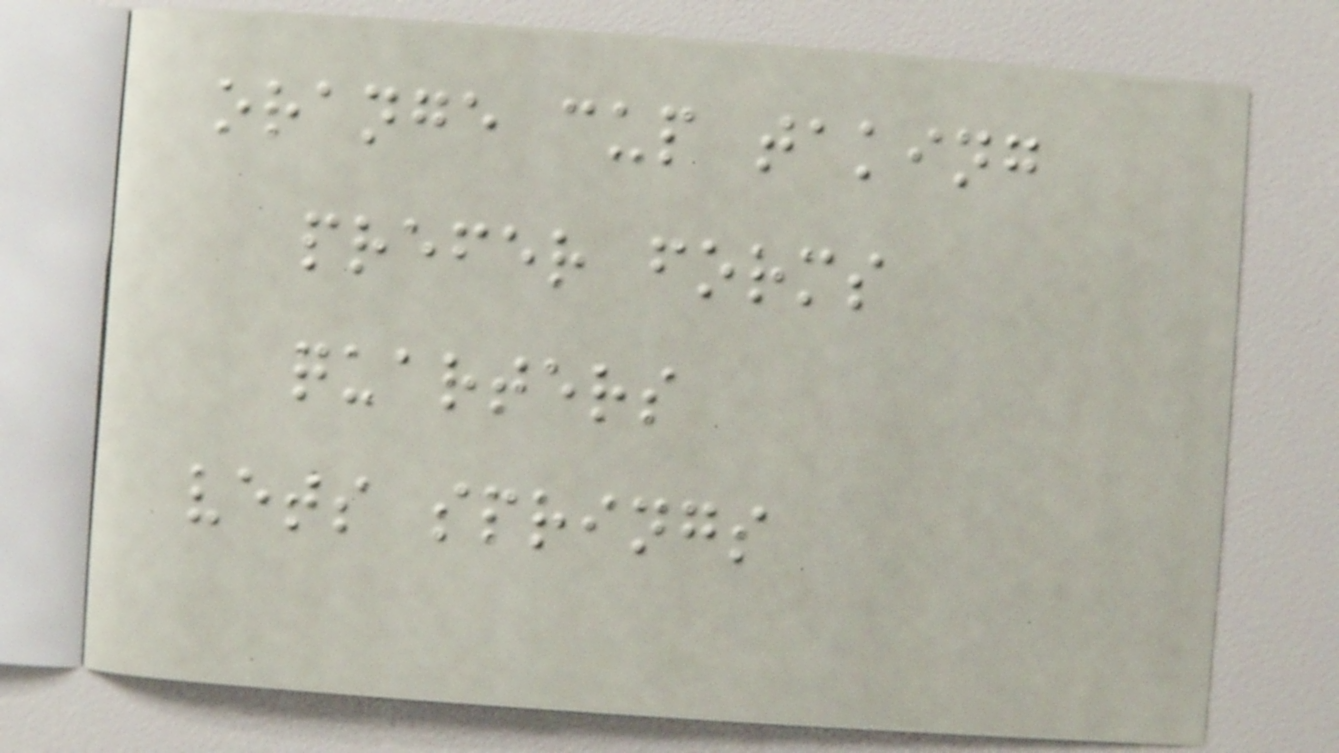orange cup taking
prefer forms
quarters
vets springs
